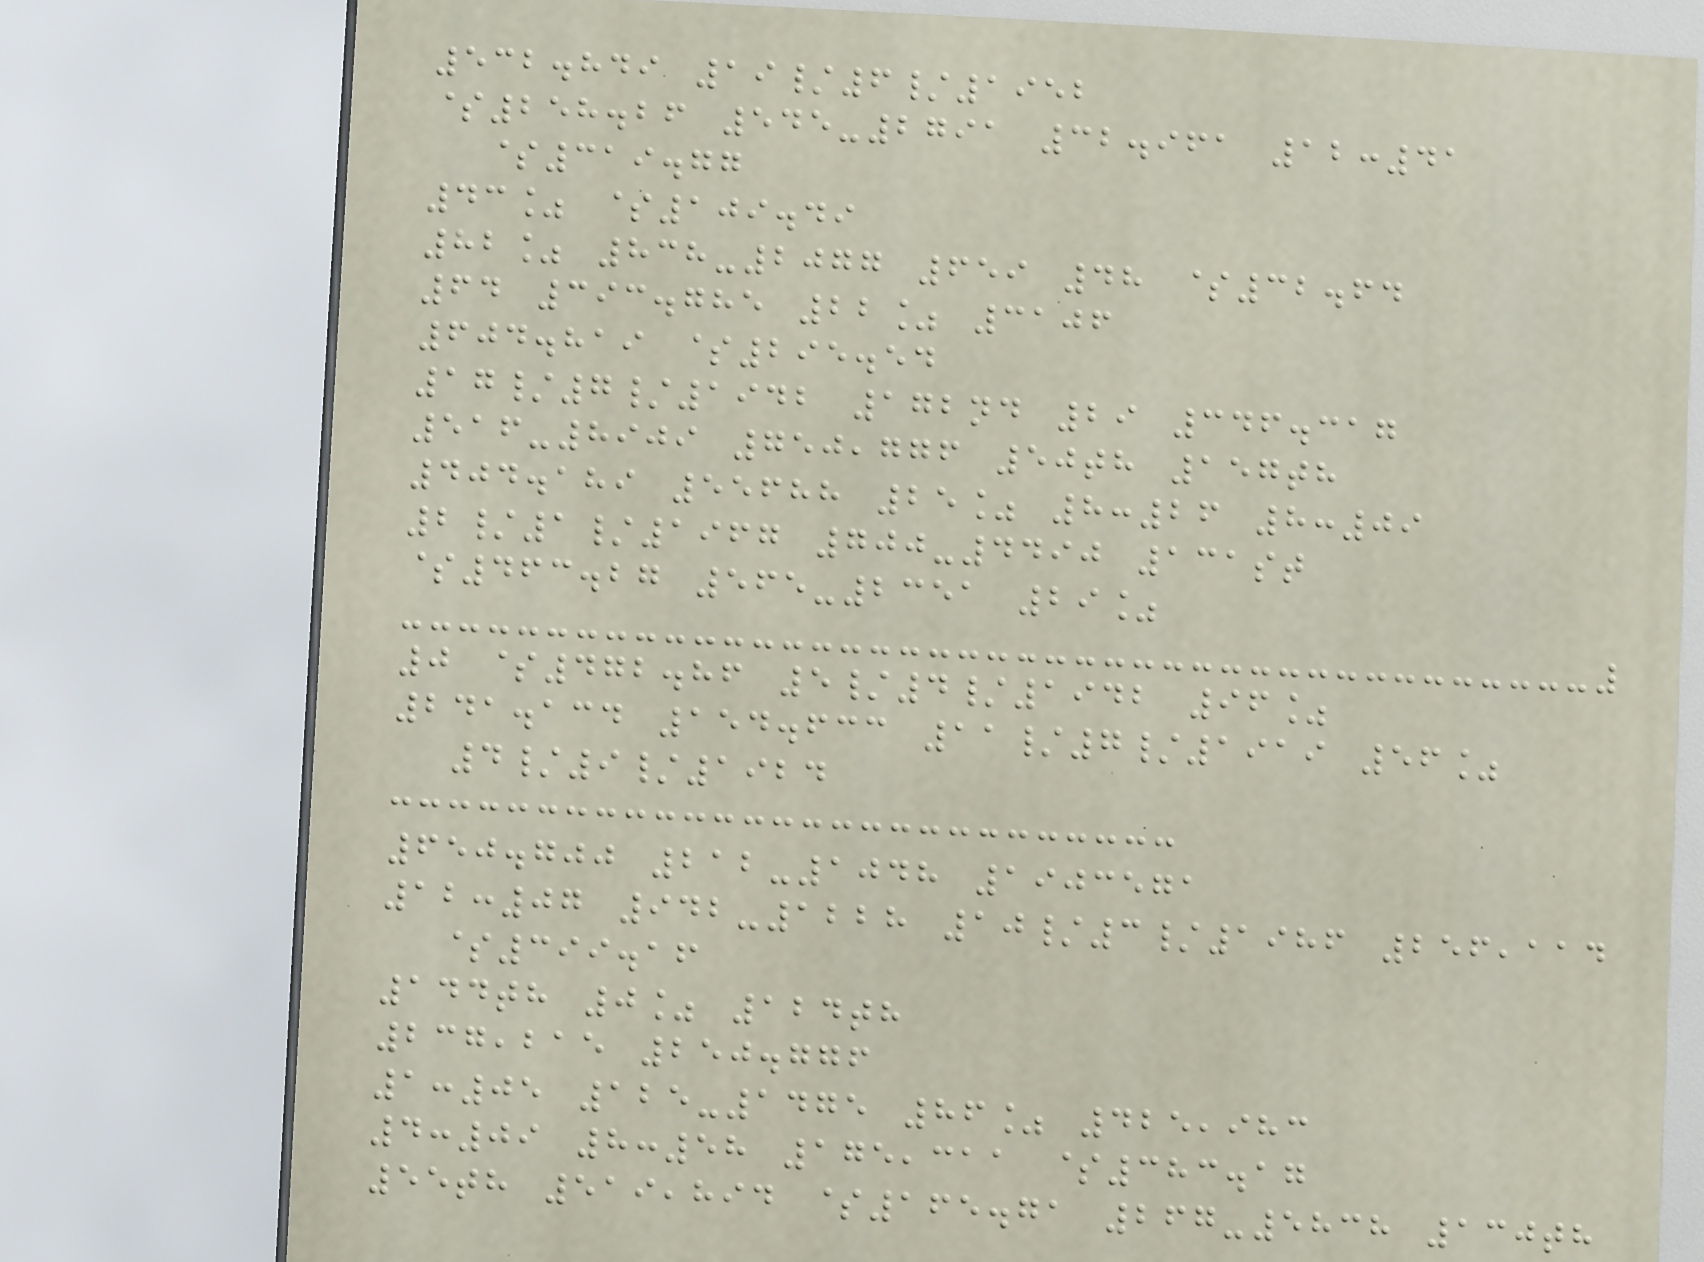532.849 19/6/1952
$258.26 545-2791 32.961 12:41
$319.77
43% $109.49
82% 838-2077 659 48 $32.64
64 393.785 22% 3106
604.819 $295.54
17/7/1942 172nd 29 346.317
516-8909 750,776 50th 157th
404.189 55688 25% 8:26 8:09
2/1/1967 700-4490 131st
$463.27 565-2351 29%
0 $472.86 5/4/1942 96%
241.134 154.633 11/7/1919 56%
4/9/1924
650.700 212-1048 1903571
12:07 942-1228 10/3/1986 256,114
$399.16
144th 0% 124th
237,215 250.776
1:05 125-1475 86% 425,983
4:09 8:58 175,311 $383.17
55th 519,894 $165.71 267-5838 130th
